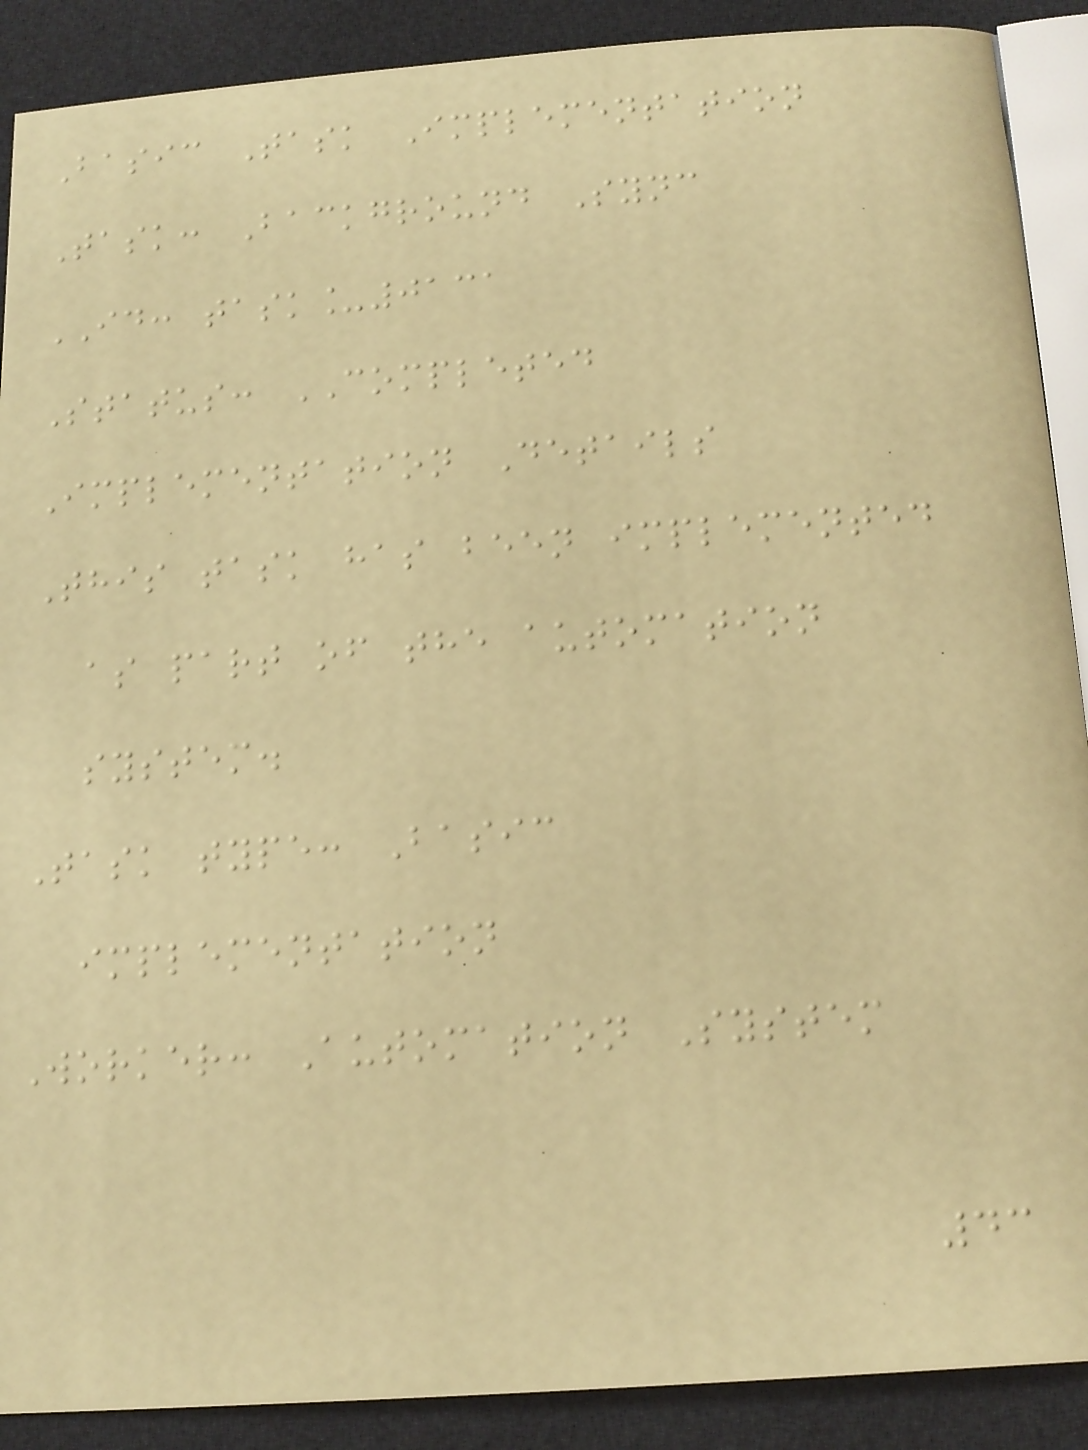Basic Task Implementation
Task: Background Sync
ID: task_0131
Status: COMPLETED
Implementation Details
This task has been implemented
as part of the automation
system.
Task type: Basic
implementation
Worker: Automation System
43
